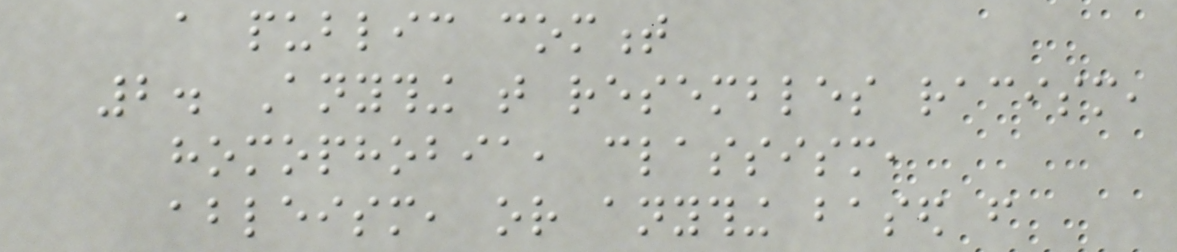a public comment
2. Anything that resembles racism,
homophobia, classism,
ableism, or anything based from
